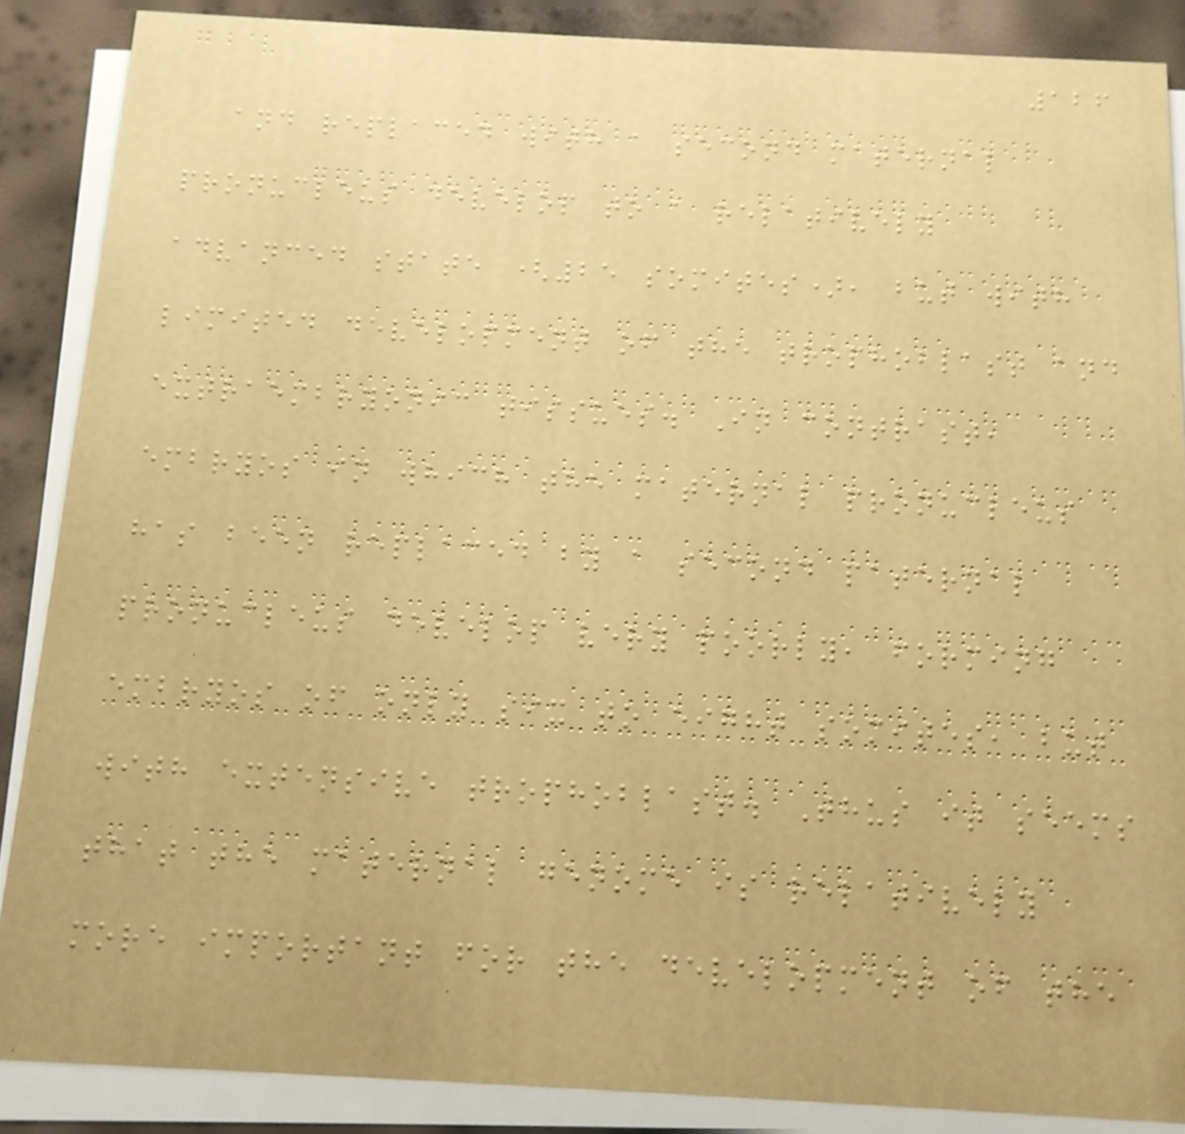126
and replaced with a second maternal
pronucleus develop to a relatively
advanced state (25 somites), but with
limited development of the trophoblast and
extraembryonic tissues. In contrast,
embryos in which the maternal pronucleus
has been replaced by a second paternal
pronucleus develop very poorly, forming
embryos of only six to eight somites, but
with extensive trophoblast. Thus it seems
that the maternal genome is relatively
more important for the development of the
